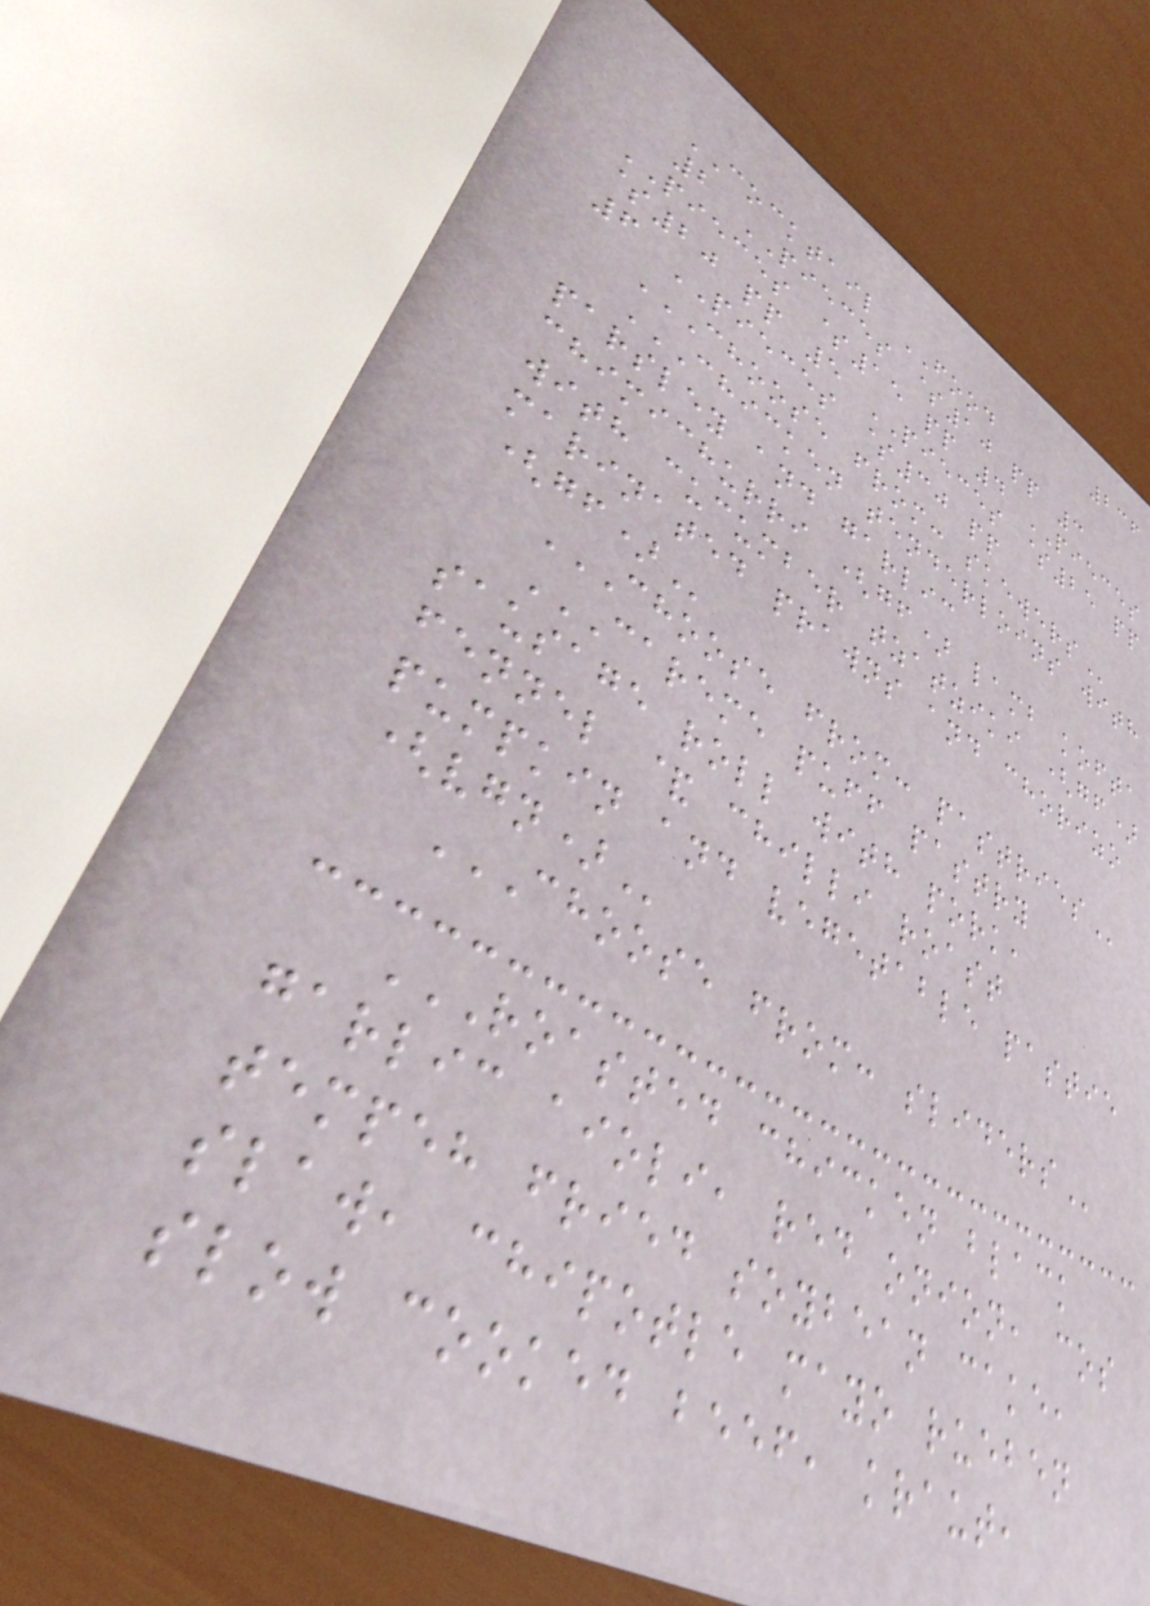236
COCKTAIL FOOD
2 PIECES $10 pp 3
PIECES $15 pp 4 PIECES
$20 pp 5 PIECES $25 pp
6 PIECES $30 pp
CHOOSE FROM: SKEWERS
CHICKEN TENDERLOINS WITH
PARSLEY AND GARLIC
CHIMICHURRI (GF) LAMB KOFTA
WITH CUCUMBER TZATZIKI (GF)
MARINATED PRAWNS AND CHORIZO
(GF)
CHOOSE FROM: PASTRIES
CAREME PUFF PASTRY
SAUSAGE ROLL WITH PORK,
FENNEL & CHILLI ROAST
PUMPKIN AND VEGETABLE PASTIE
(VGN)
CHOOSE FROM: SLIDERS
ROASTED CHICKEN BLACK
GARLIC AIOLI, RED ONION, COS
TEMPEH FRIED SOYBEAN CAKE,
SLAW, CHIPOTLE MAYO RUEBEN
SLOW COOKED BEEF, KRAUT,
